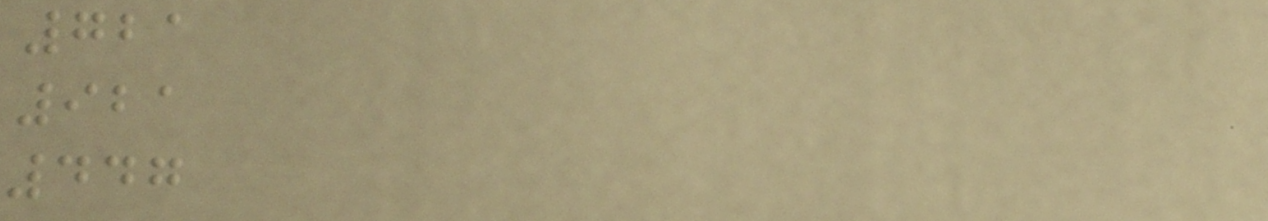721
921
447
